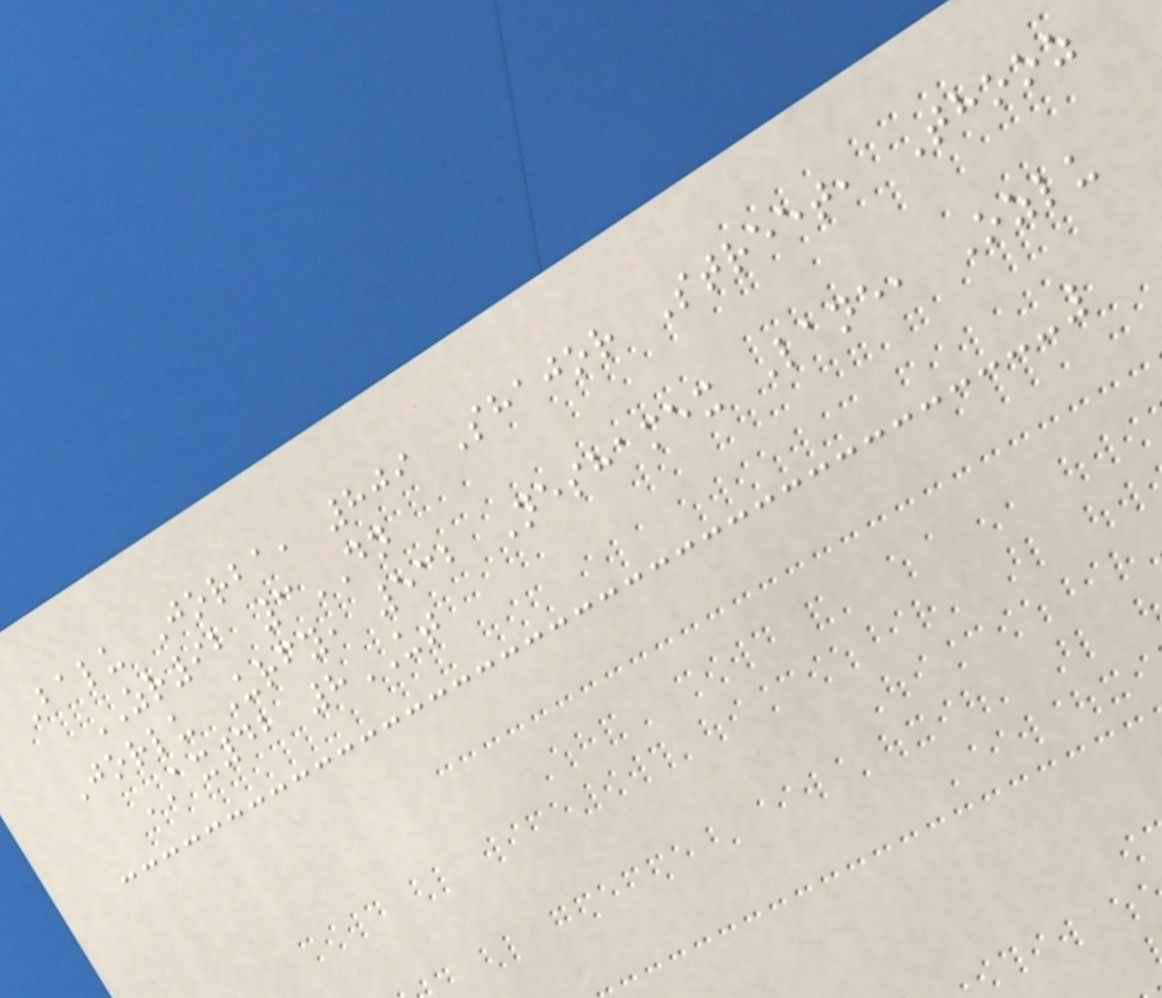Balu Jorba, 809 Shajor Street, Thooz
ZR92 3DN
Jorlu Urfy, 532 Neshamex Lane, Ozlu
AX42 8UT
